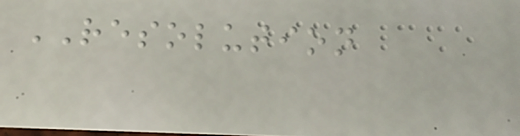RESOLUTION
